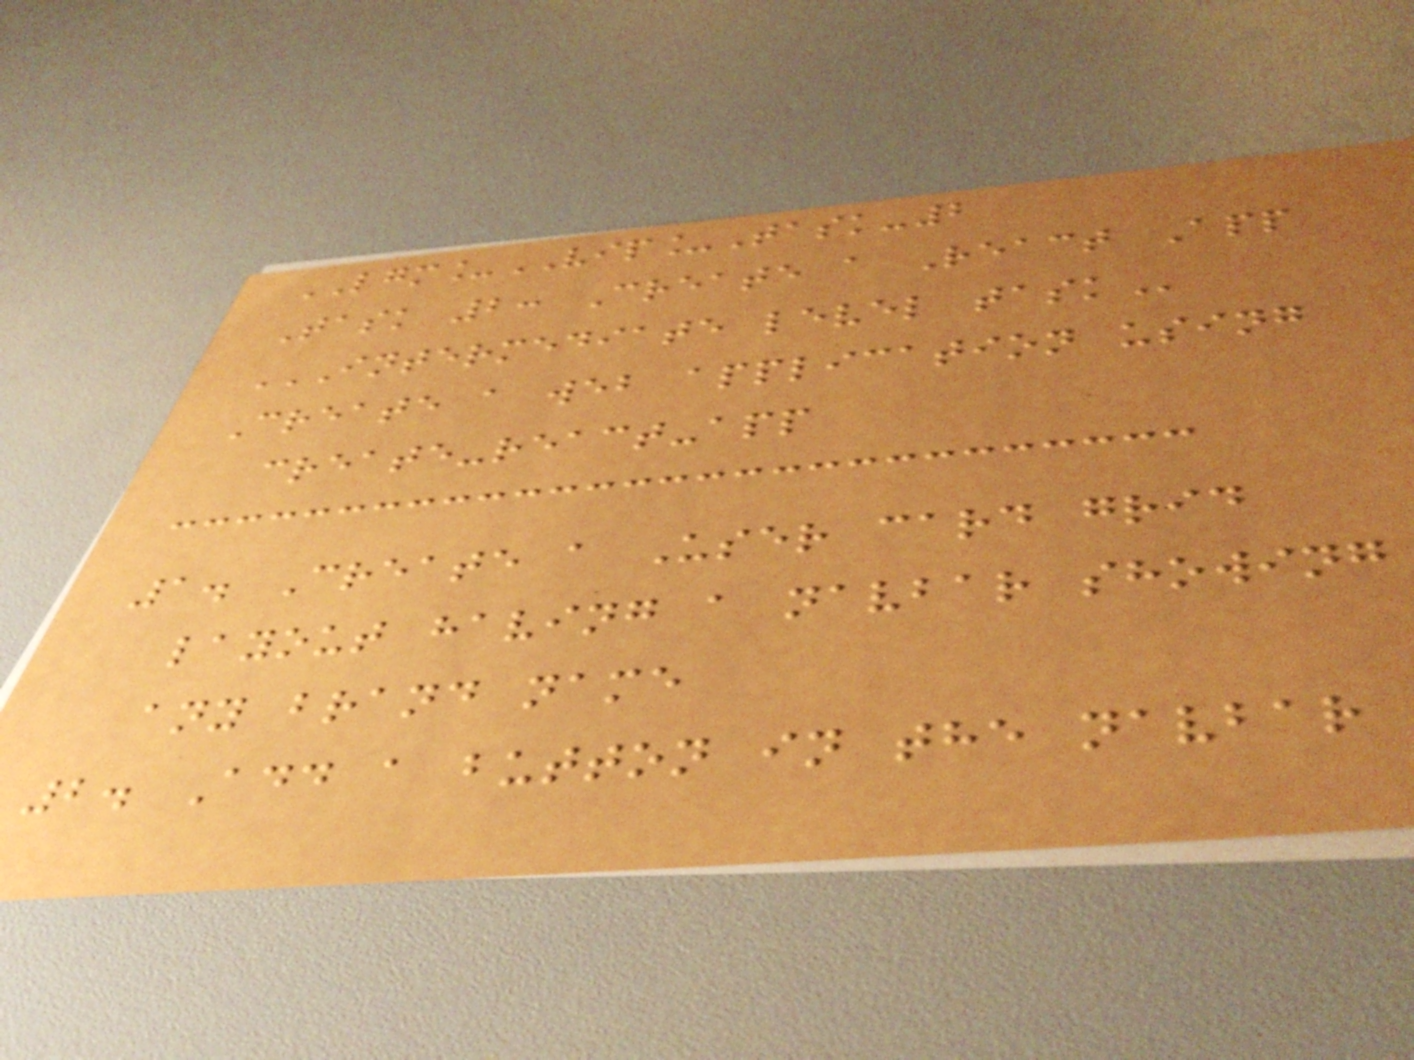LGM_VIP_Task-2
Task 2: Create a React App
INTERMEDIATE LEVEL TASK
Create a web application using
create-react-app
1. Create a User card grid
layout having a navbar showing
any brand name
2. Add a button in the navbar
